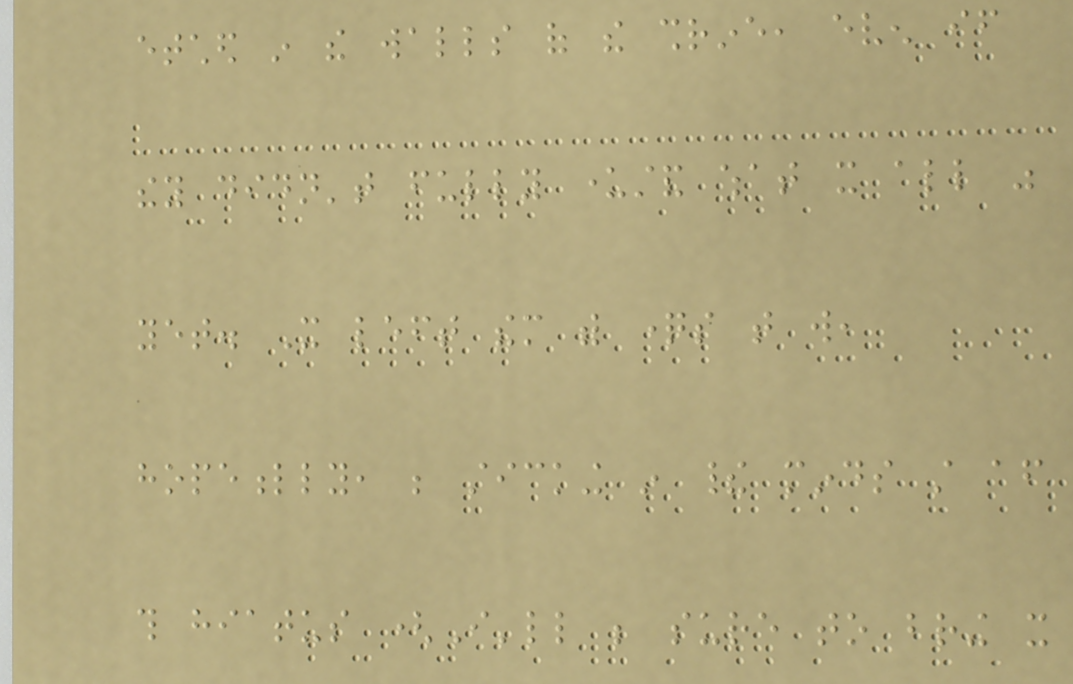etched in the walls of the shrine, even if
they didn't fully understand what it all was
yet. It left them with questions that will,
hopefully, be sticking in their minds still after
this hiatus (I'll be sure to bring it
